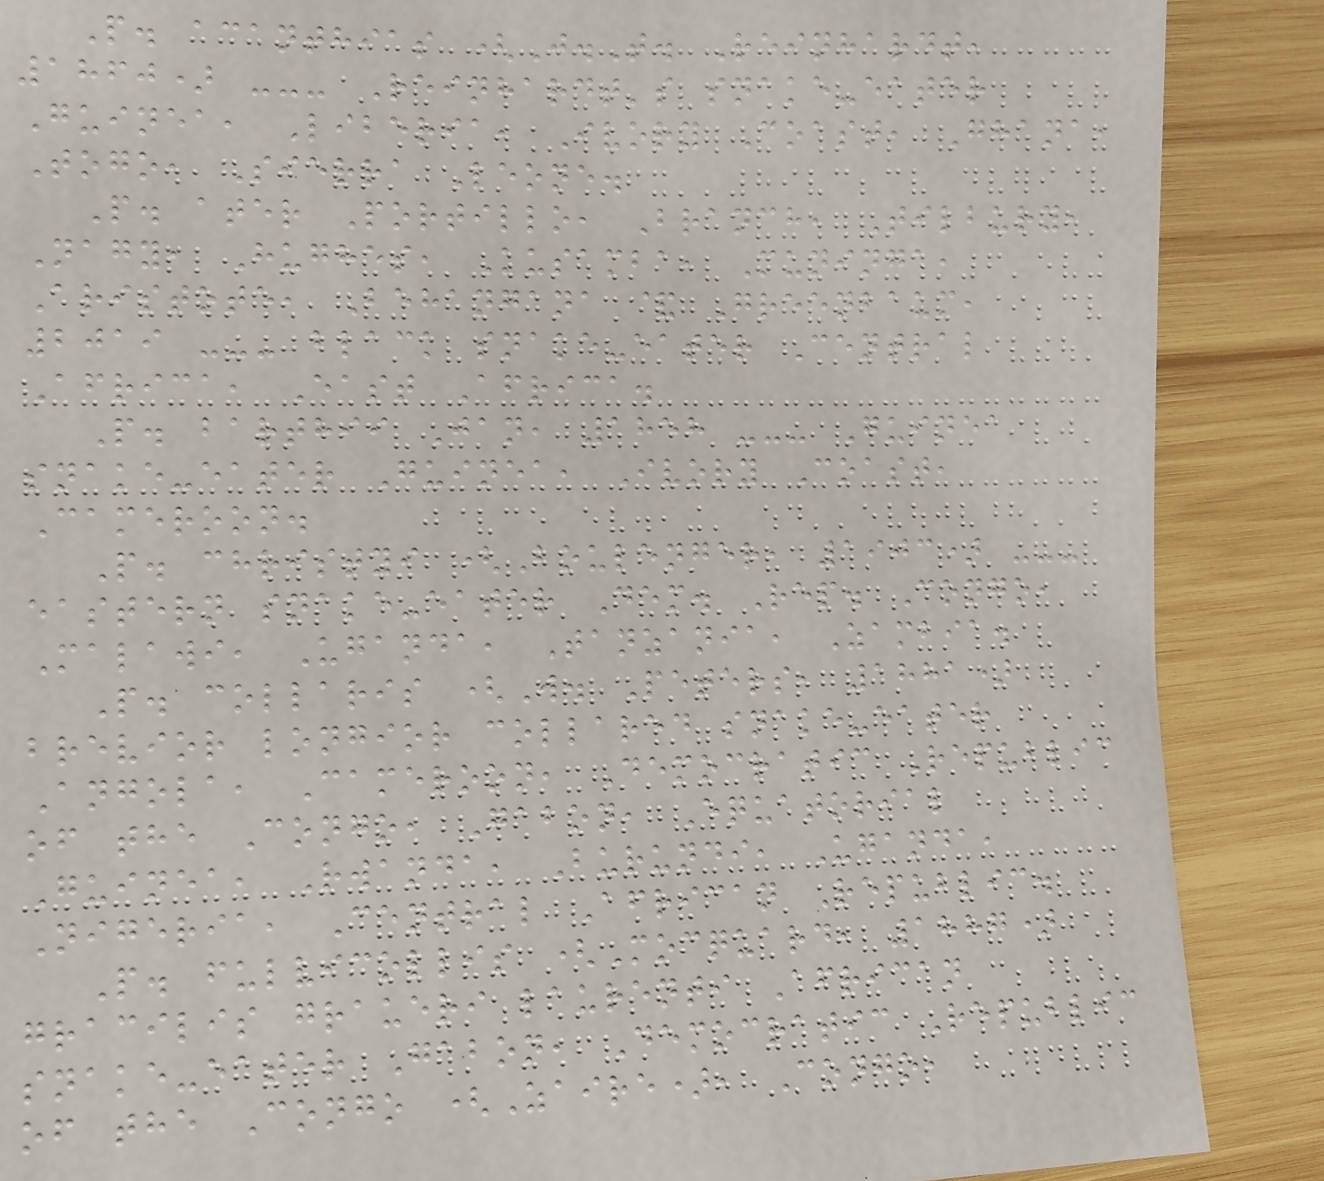P. acanthias (J.T. Reinhardt,
1860) --- Reinhardt's snake-eater
Guinea, Liberia, Ivory Coast, Ghana,
Togo, Sierra Leone.
P. ater Portillo, Branch, Tilbury,
Nagy, Hughes, Kusamba, Muninga,
Aristote, Behangana & Greenbaum,
2019 --- black snake-eater Central
Africa, East Africa.
P. barthii Jan, 1858 --- Guinea
snake-eater Guinea, Ivory Coast,
Cameroon.
P. christyi (Boulenger, 1903) ---
eastern snake-eater Dem. Rep. Congo,
Malawi, Uganda, Tanzania, Zambia.
P. collaris (W. Peters, 1881)
brevior longior collared snake-eater
Angola, Cameroon, Democratic Republic
of the Congo, Gabon, Equatorial
Guinea, Rwanda, Burundi, Uganda,
Nigeria, Central African Republic.
P. fulvicollis (Mocquard, 1887)
gracilis graueri laurenti African
snake-eater Gabon, Democratic Republic
of the Congo (Zaire), Congo,
